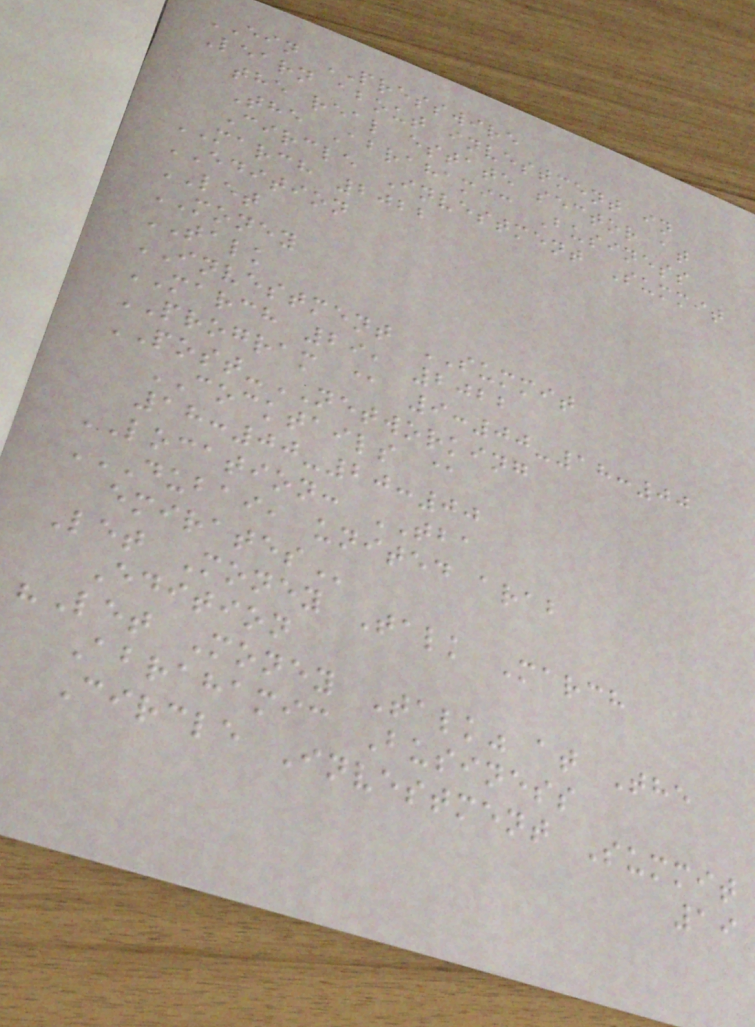EIN PRESSWIRE
Learn about investment in
the real estate sector at
The Abrahamic Business
Circle Investment Summit
MARCH 2022
EDITION
LET
MONEY
TALK
INVESTMENT SUMMIT
MARCH 29, 2022
PROGRAM @ 9:00-18:00
POST-NETWORKING
COCKTAILS @
18:00-20:00
LOCATION: TBA
DUBAI, UNITED ARAB
EMIRATES
Let Money Talk March
Edition
"Let Money Talk" at The
Abrahamic Business
Circle Investment Summit
19
